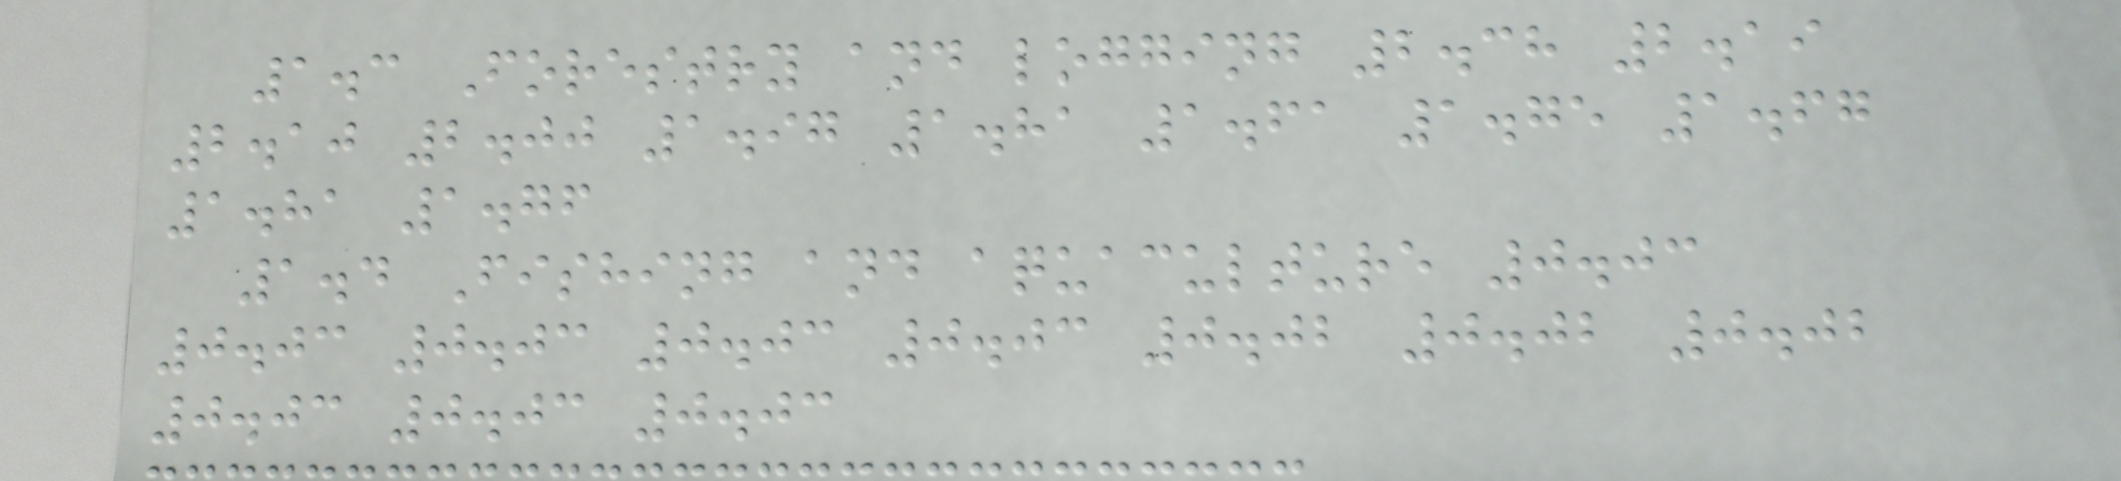1.3 Forestry and logging 2.38 2.19
2.10 2.00 1.97 1.81 1.61 1.75 1.67
1.81 1.76
1.4 Fishing and aquaculture 0.03
0.03 0.03 0.03 0.03 0.02 0.02 0.02
0.03 0.03 0.03
